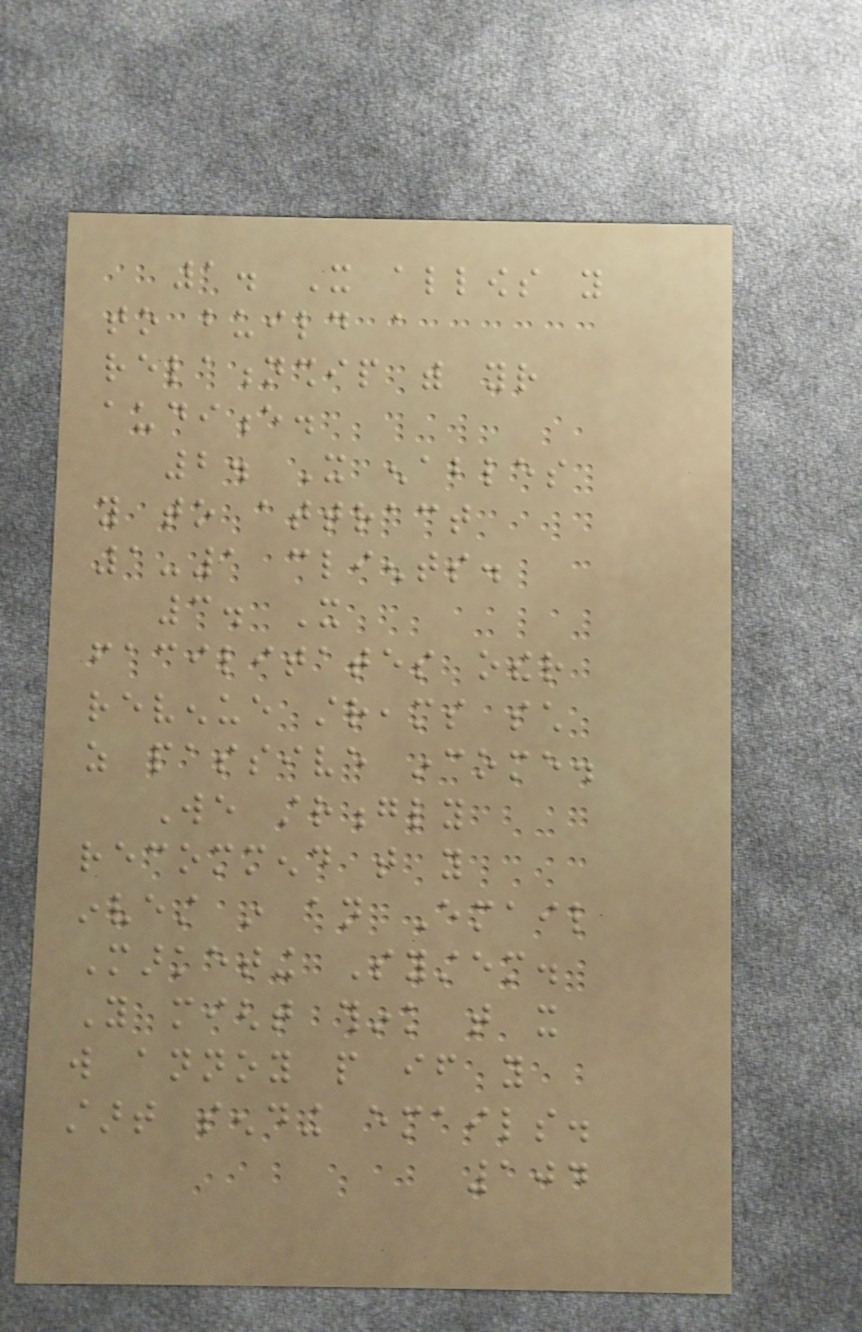1. It allows you
to build a
relationship with your
audience.
2. It enables
you to attract
1-1 clients.
3. It
facilitates other
revenue streams such
as passive income.
We strongly
recommend that you
invest in an Email
Marketing System.
You might think that it
will annoy people if you
start sending emails.
104
